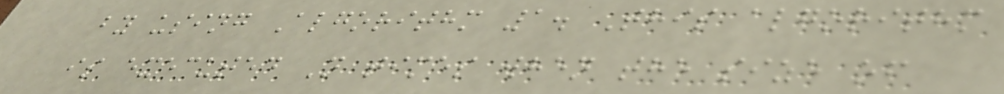by using Algorithm 1. This algorithm
is executed N times when the size of
